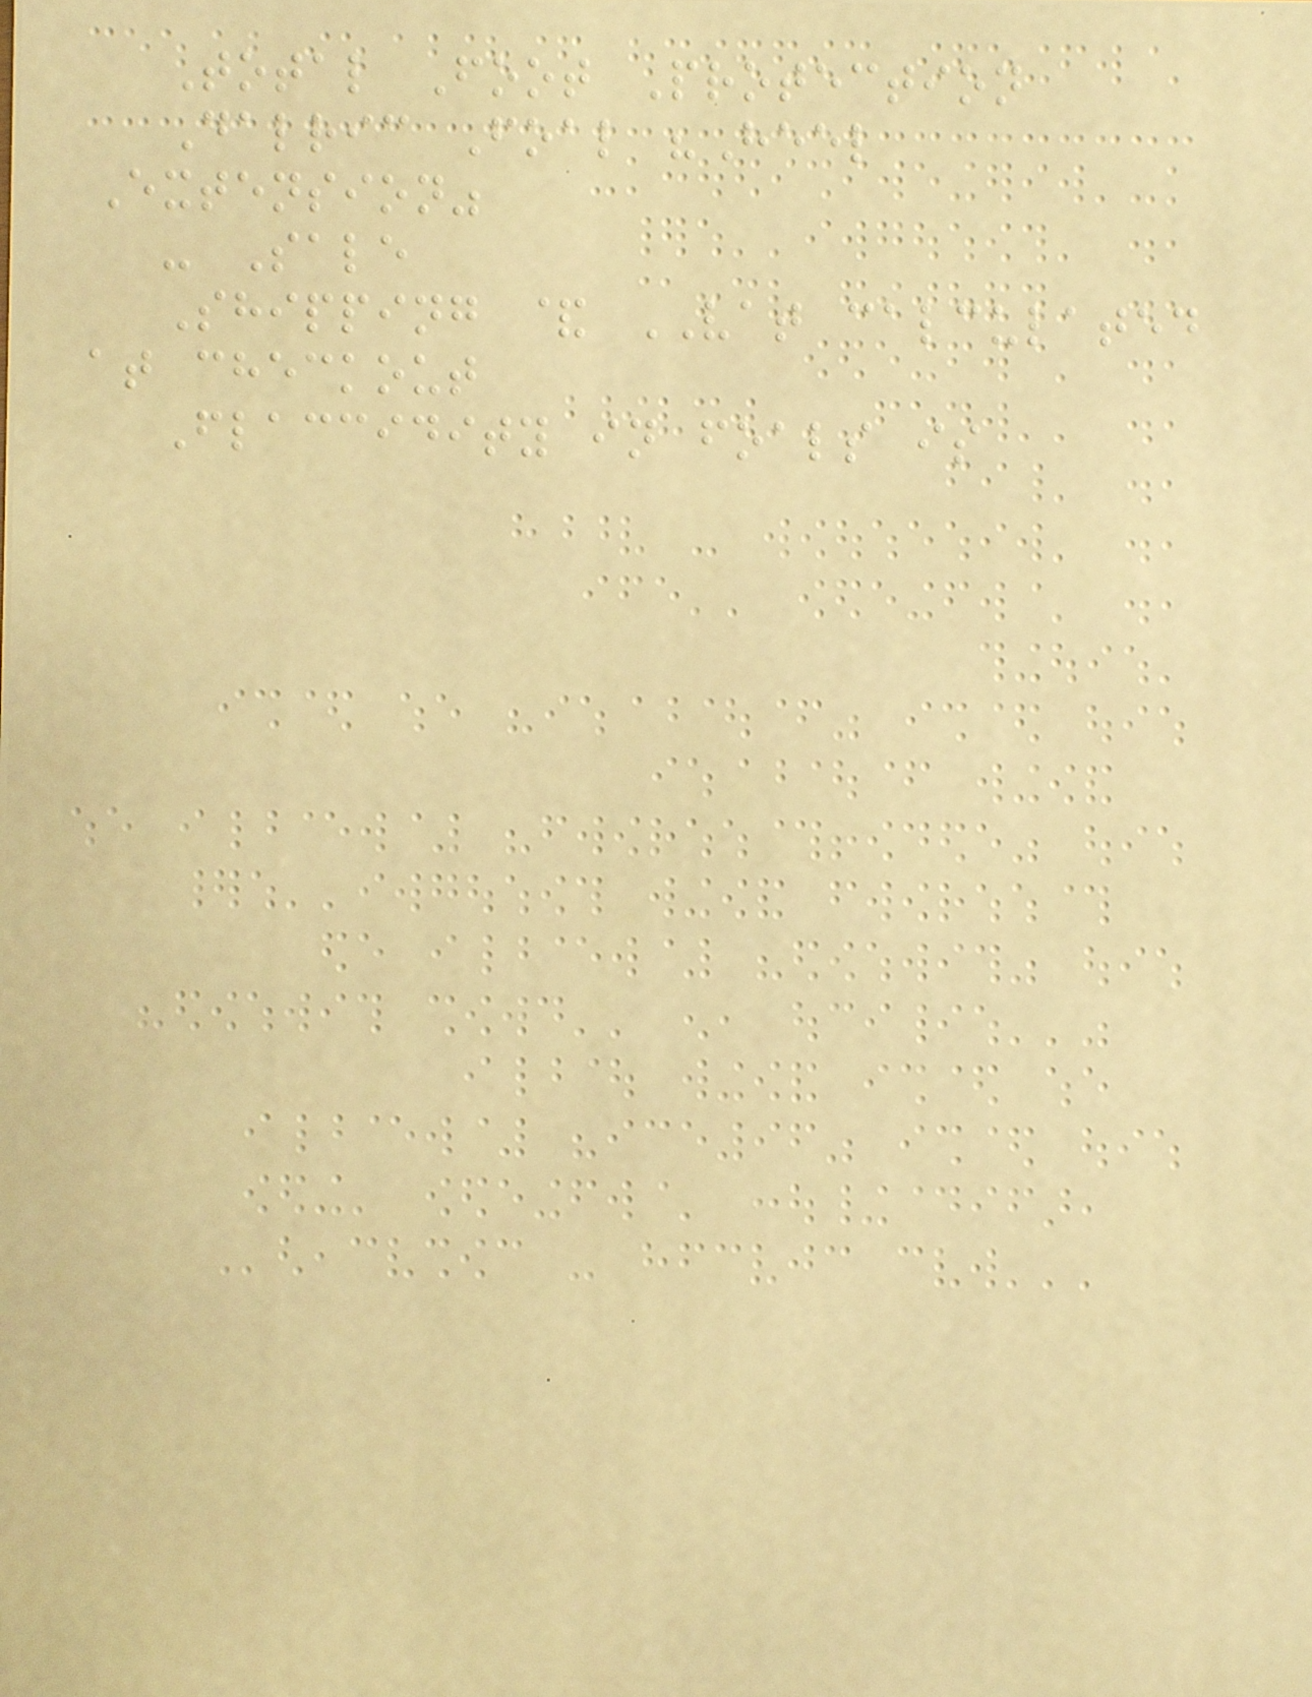Total Foot Protection
Dalric Foal "Heel
Extension"
- Sale
Shipping & VAT calculated
at checkout
Flaccidity in foals is
